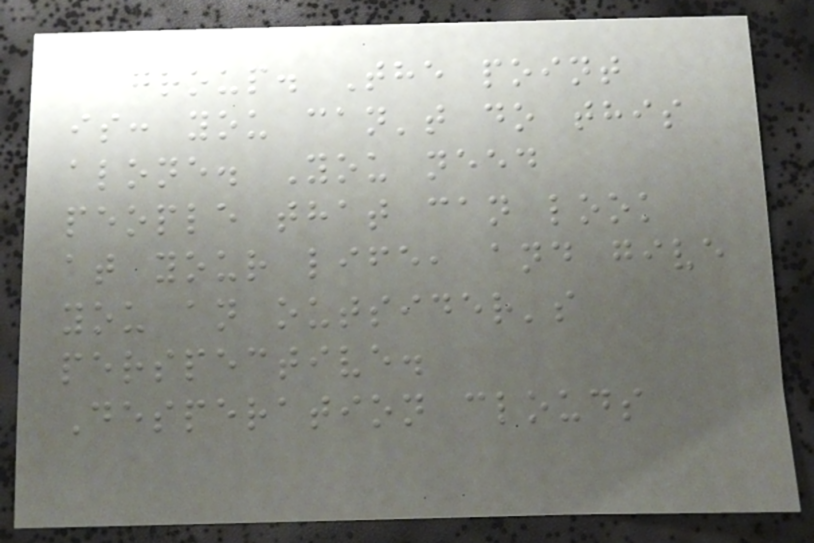group. The point
is: you can't do this
alone. You need
people that can look
at your life, and give
you an outsider's
perspective.
Desperation clouds
